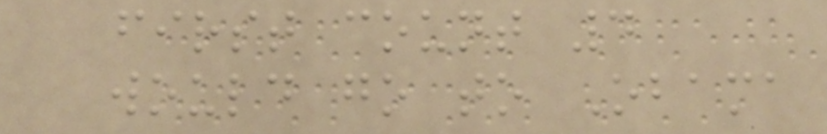first count 4
would go to Obama
